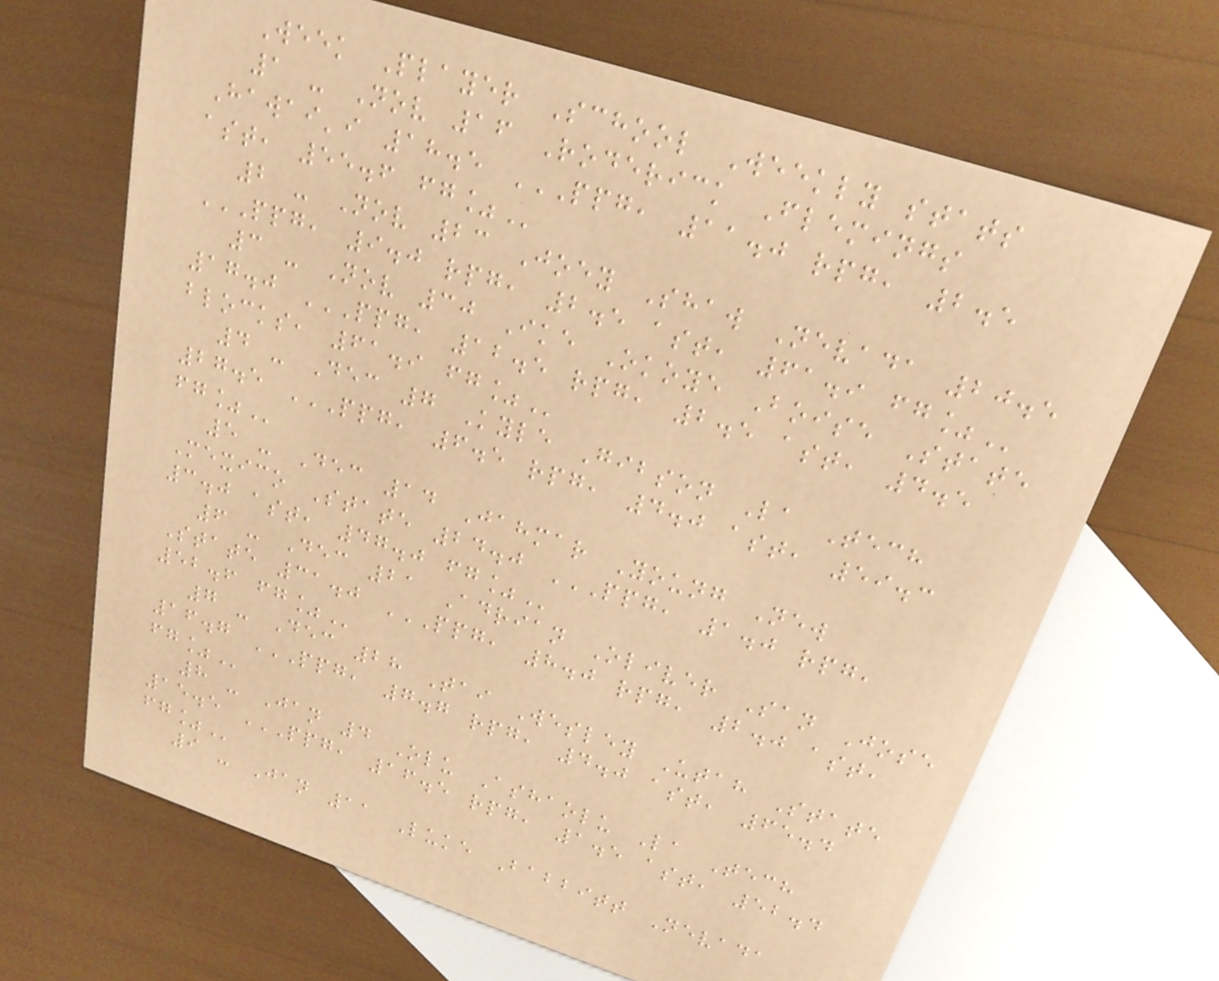Week Player School Weekly stats
1 - Nov 16 Roderick Flemings
Hawai'i 18.5 PPG, 11.0 RPG, 2.5
AST, 55.6 FG%
2 - Nov 23 Joey Shaw Nevada 20.5
PPG, 9.0 RPG, 2.5 AST, 61.9 FG%
3 - Nov 30 Ike Okoye Boise State
17.0 PPG, 12.5 RPG, 2.5 AST, 4.5
BLOCKS, 61.9 FG%
4 - Dec 7 Kyle Gibson La Tech
27.5 PPG, 6.5 RPG, 4.0 AST, 59.3
FG%
5 - Dec 14 Jahmar Young New
Mexico State 24.0 PPG, 1.0 RPG,
3.0 AST, 47.0 FG%
6 - Dec 21 Adrian Oliver San Jose
State 31.0 PPG, 8.0 RPG, 2.0 AST,
52.6 FG%
7 - Dec 28 Tai Wesley Utah State
16.7 PPG, 7.7 RPG, 4.0 AST, 65.4
FG%
8 - Jan 4 Olu Ashaolu La Tech
15.5 PPG, 16.5 RPG, 1.5 AST, 52.4
FG%
9 - Jan 11 Luke Babbitt Nevada
